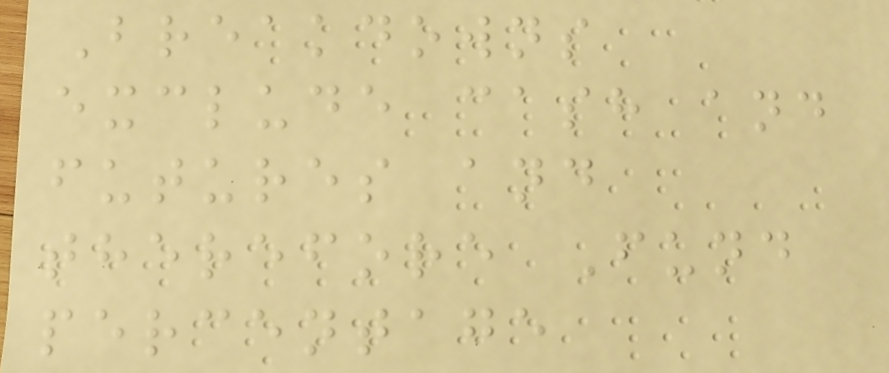Breakdowns
exclude cash and
futures and
therefore Fund
percentage
